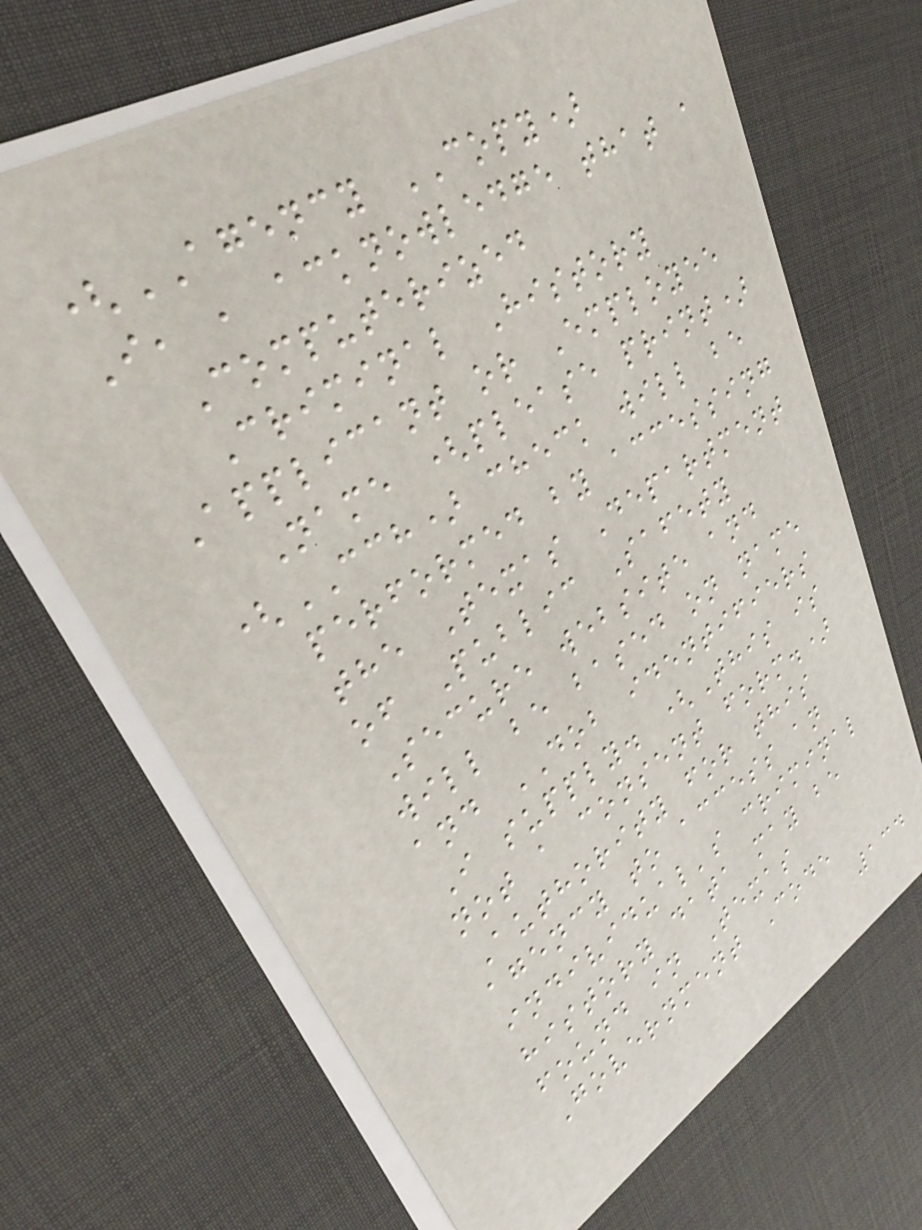(AGENCY COPY)
I, , acknowledge that a
Computerized
Criminal History
Applicant or Employee
Name (please print)
(CCH) check will be
performed by accessing
the Texas Department
of Public Safety
Secure website and
will be based on name
and DOB identifiers
I supply. (This is
not a consent form.)
Authority for this
agency to access an
individual's criminal
history data may be
found in Texas
Government Code
134
